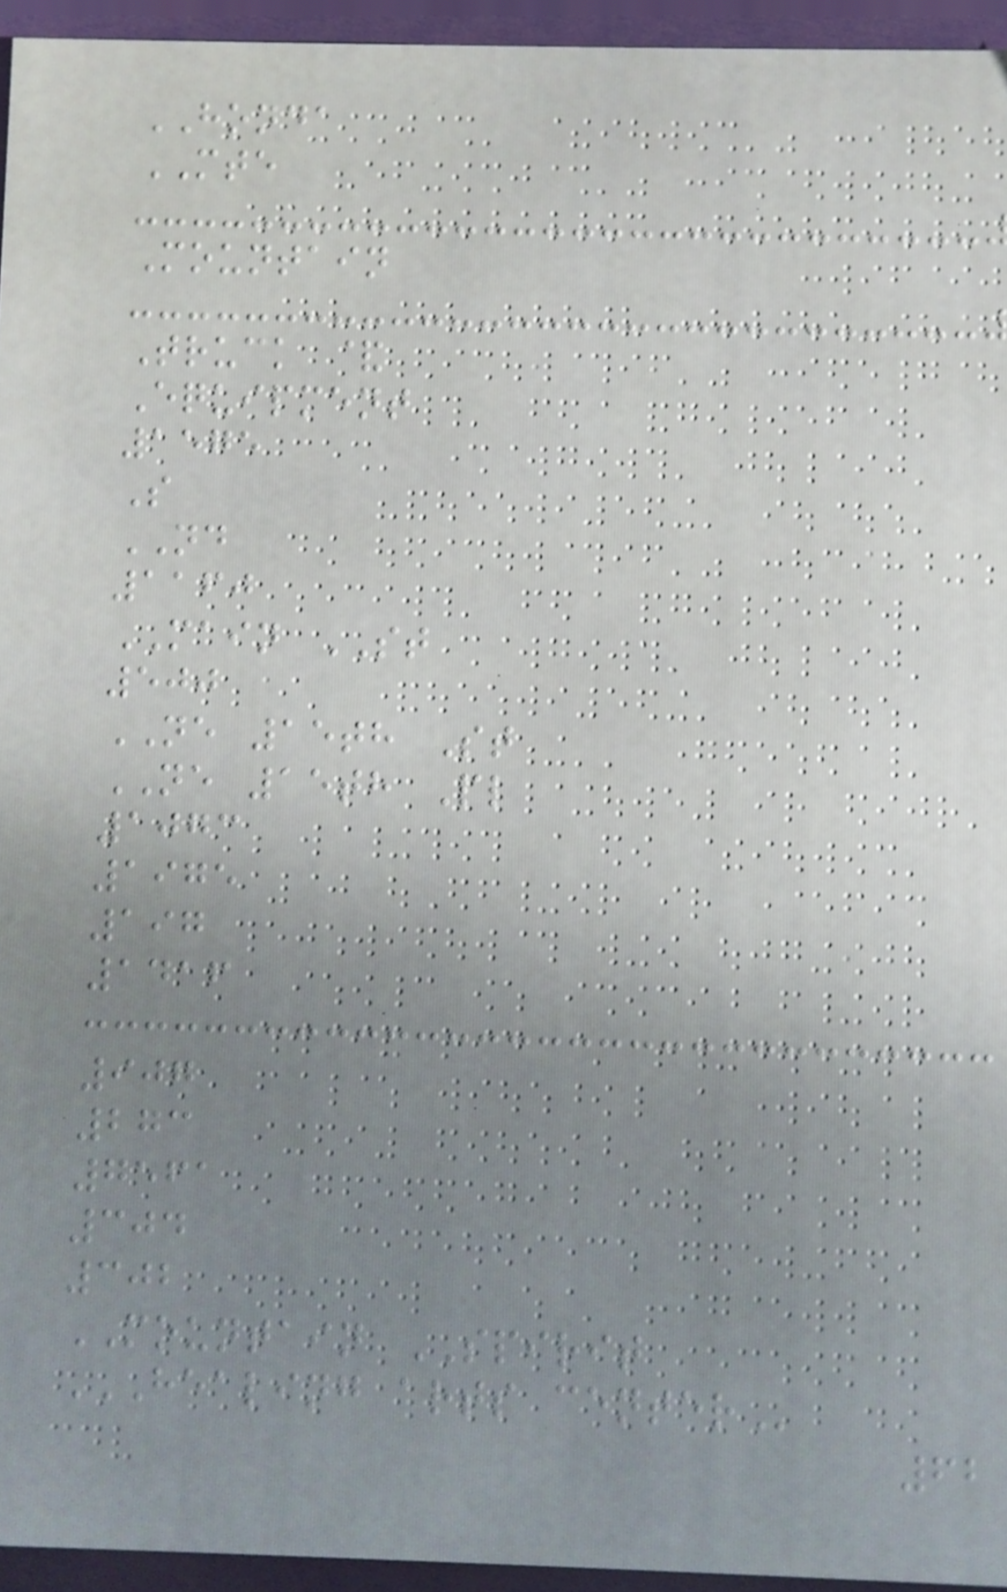HONDA
MTE
Mountain
Truck &
Equipment
1575
S
ND
1160
MAIN ST
500
NE 15th St
NE 15th Pl
1073
1975
197
1416
907
273
7561
304
302
MOUNTAIN SPIRIT
HEALING ARTS CENTER
62
